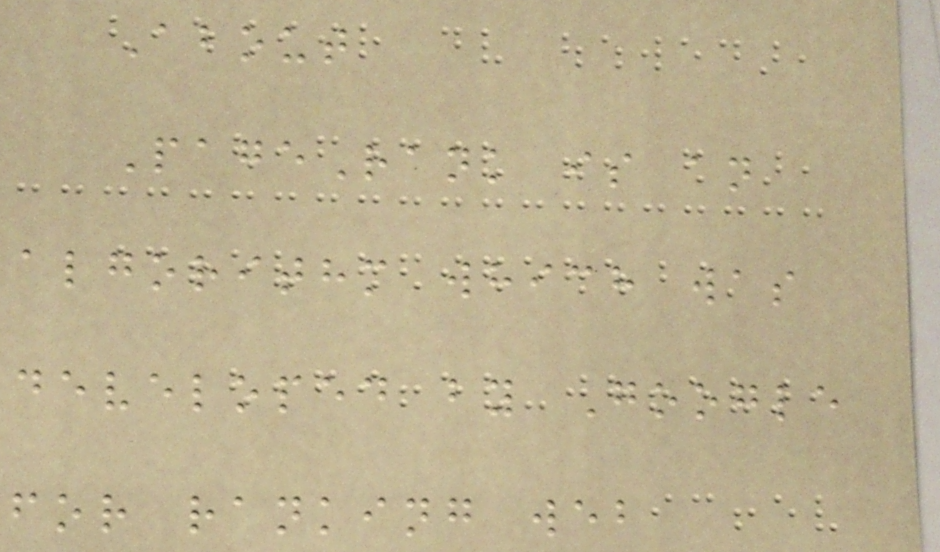About
PageRank is an
algorithm which was
developed by Google
for ranking web
